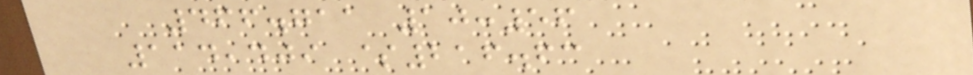466.711 10:56
114,409 $216.63
